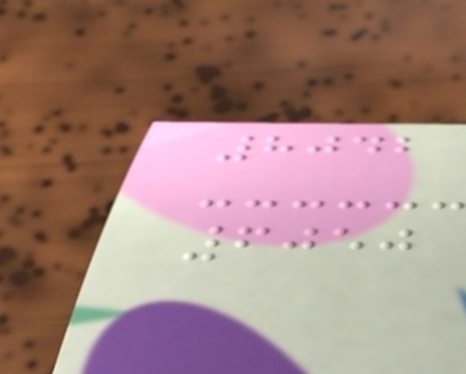8042
6050
